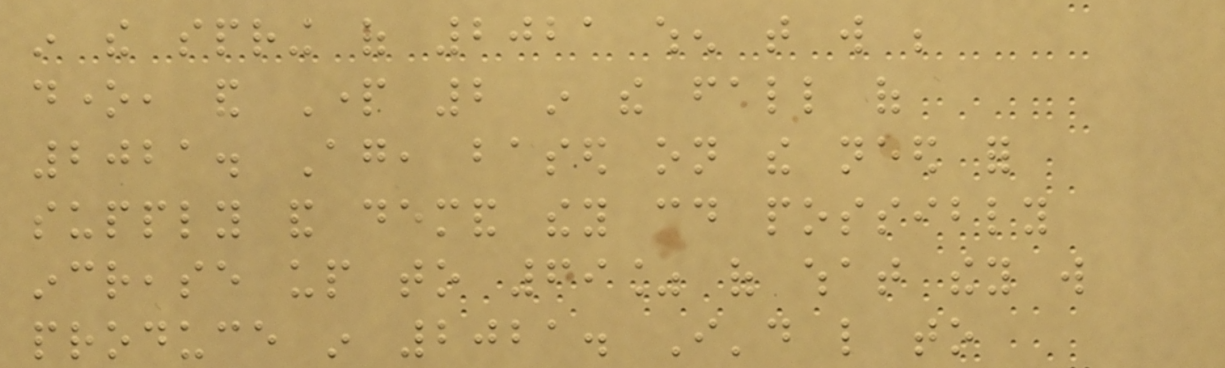in the spring of 2021 when that will be
done, and Part 2 in the fall of
2021. Again, based on the need for
supply and demand they could possibly
increase up to 69% of what they will
produce in 2021. I'd like to
